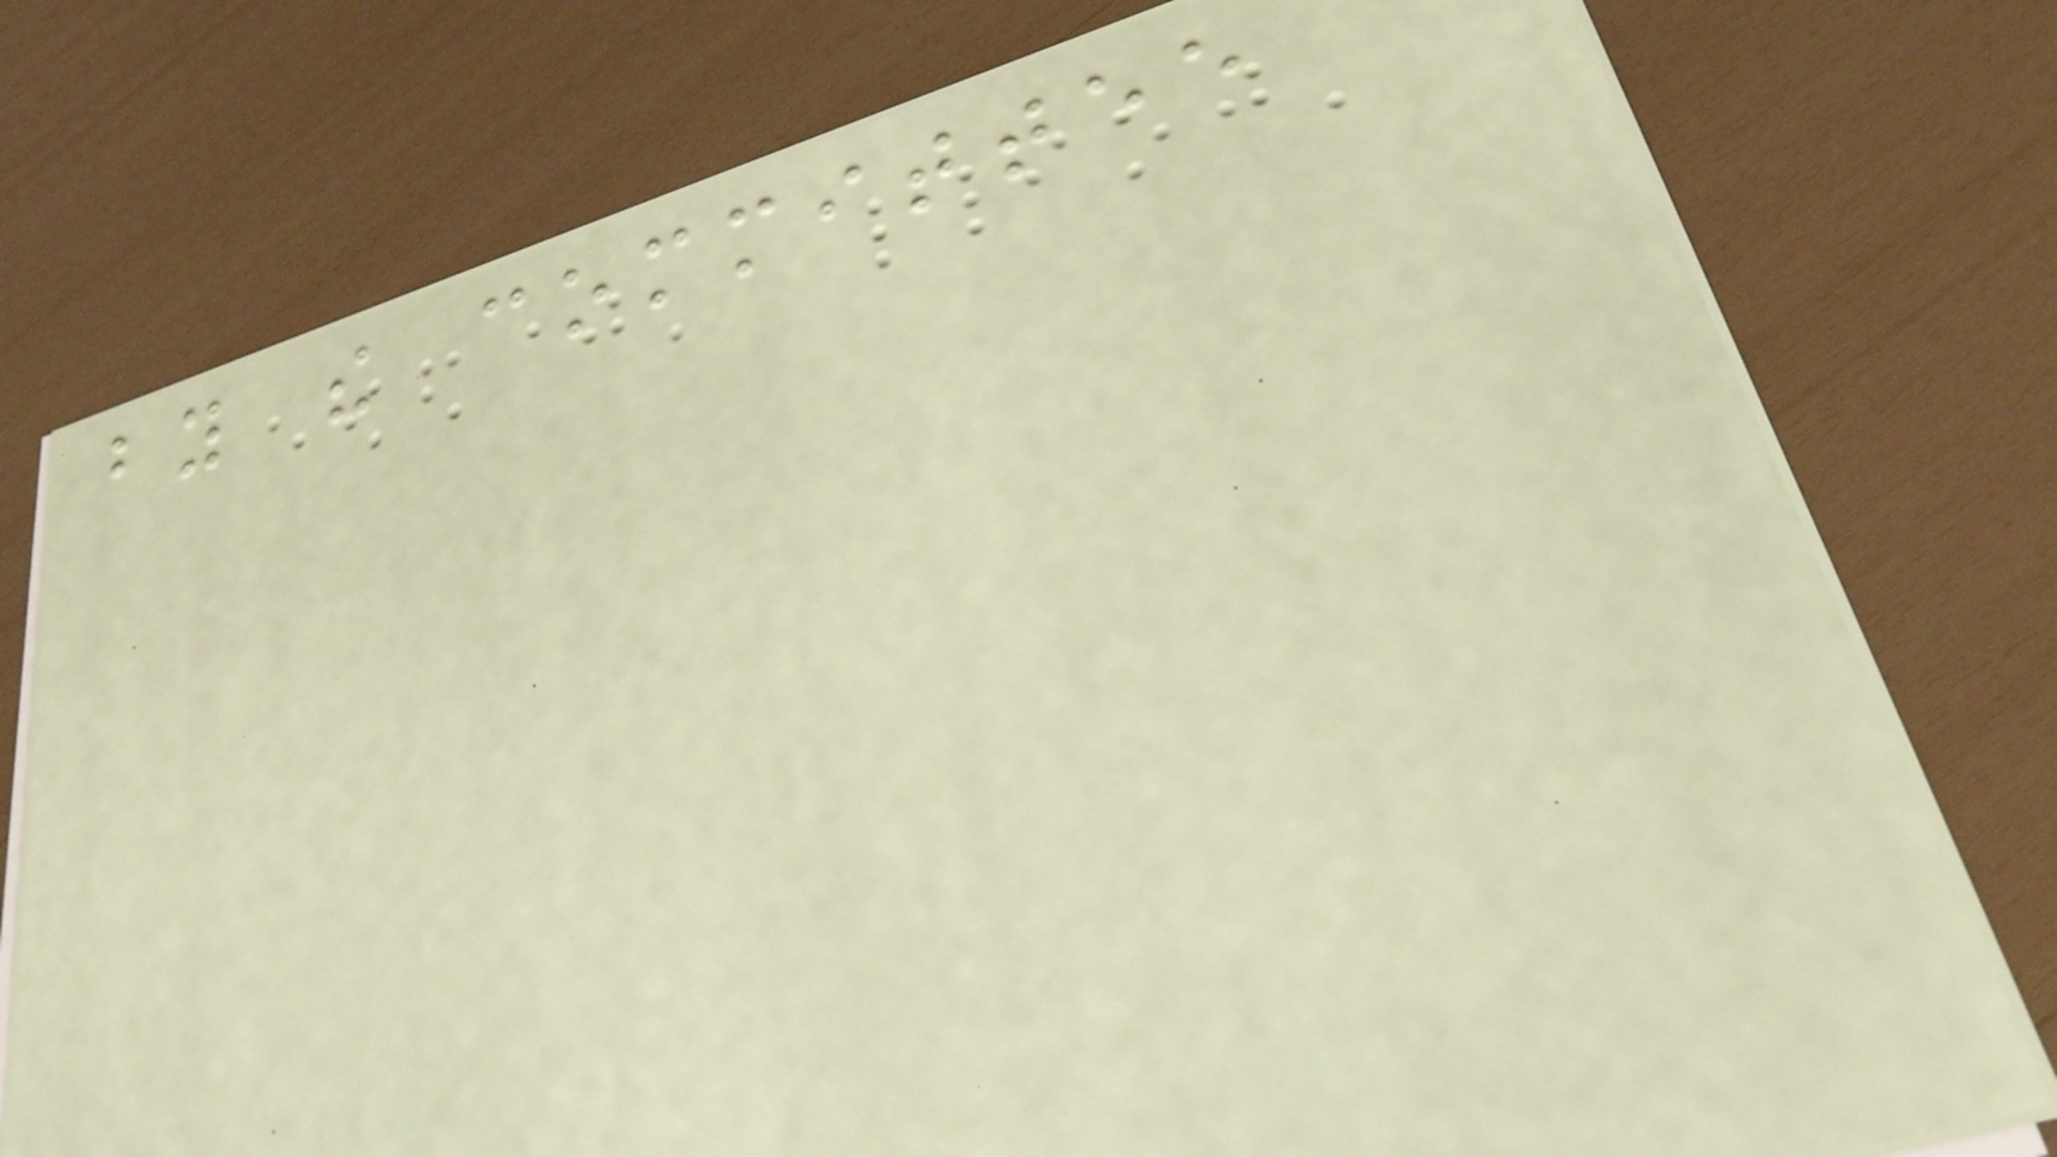by the committee
